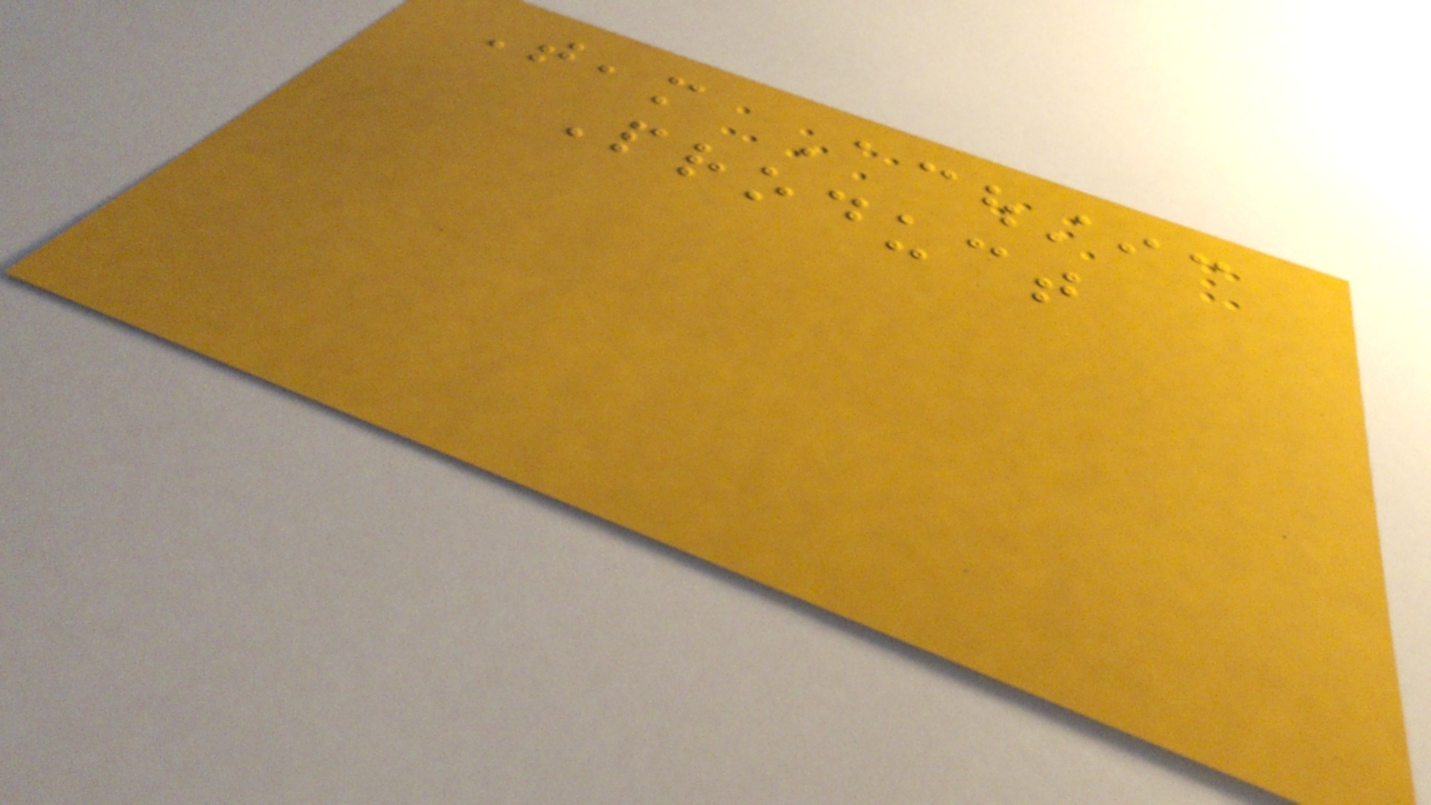Team Acoustic
Product
